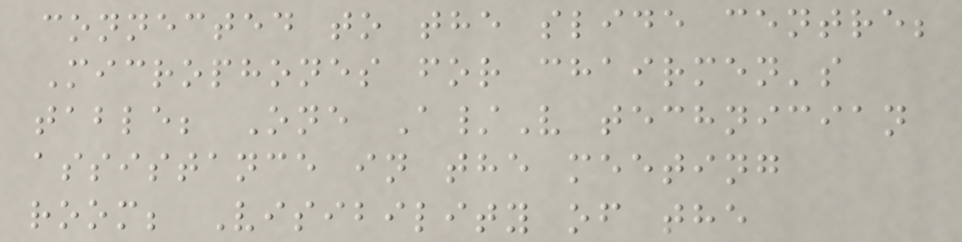connected to the slide centre;
Microphones for chairmen's
table; One A/V technician
assistance in the meeting
room; Visibility of the
